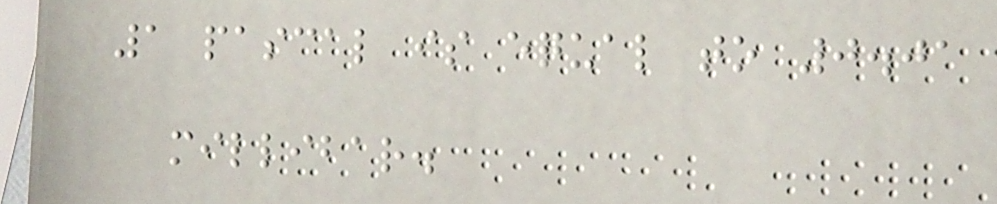1 pascal is equal to 0.01
millibar.
